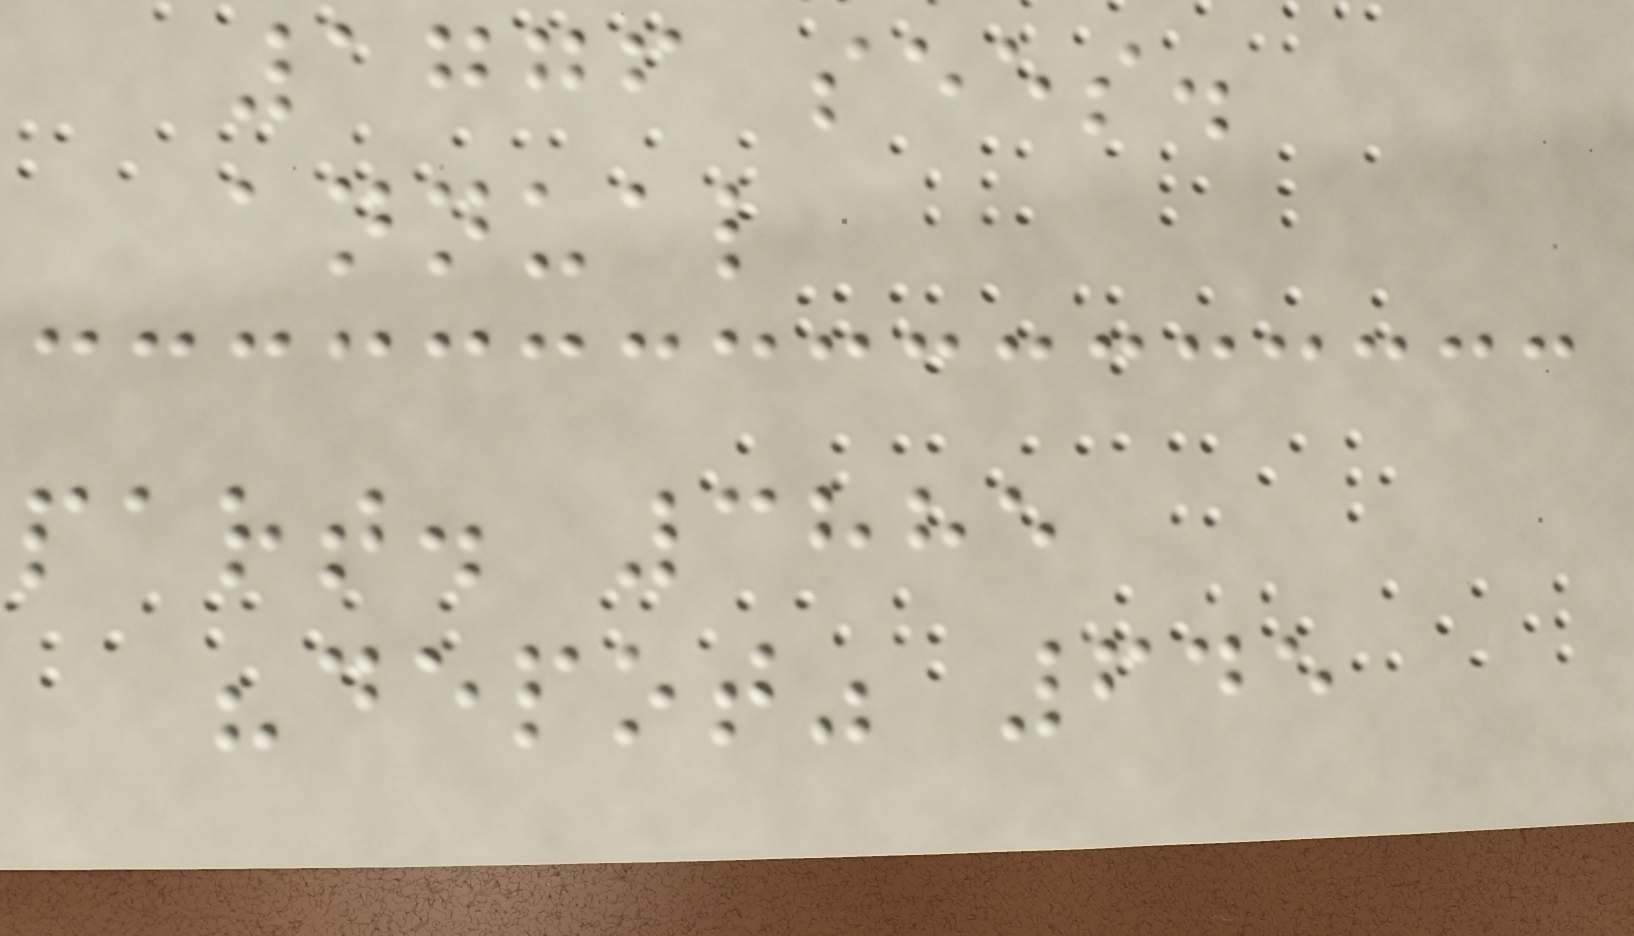1776 sees.
annual
part. 3885
"depot" 645
